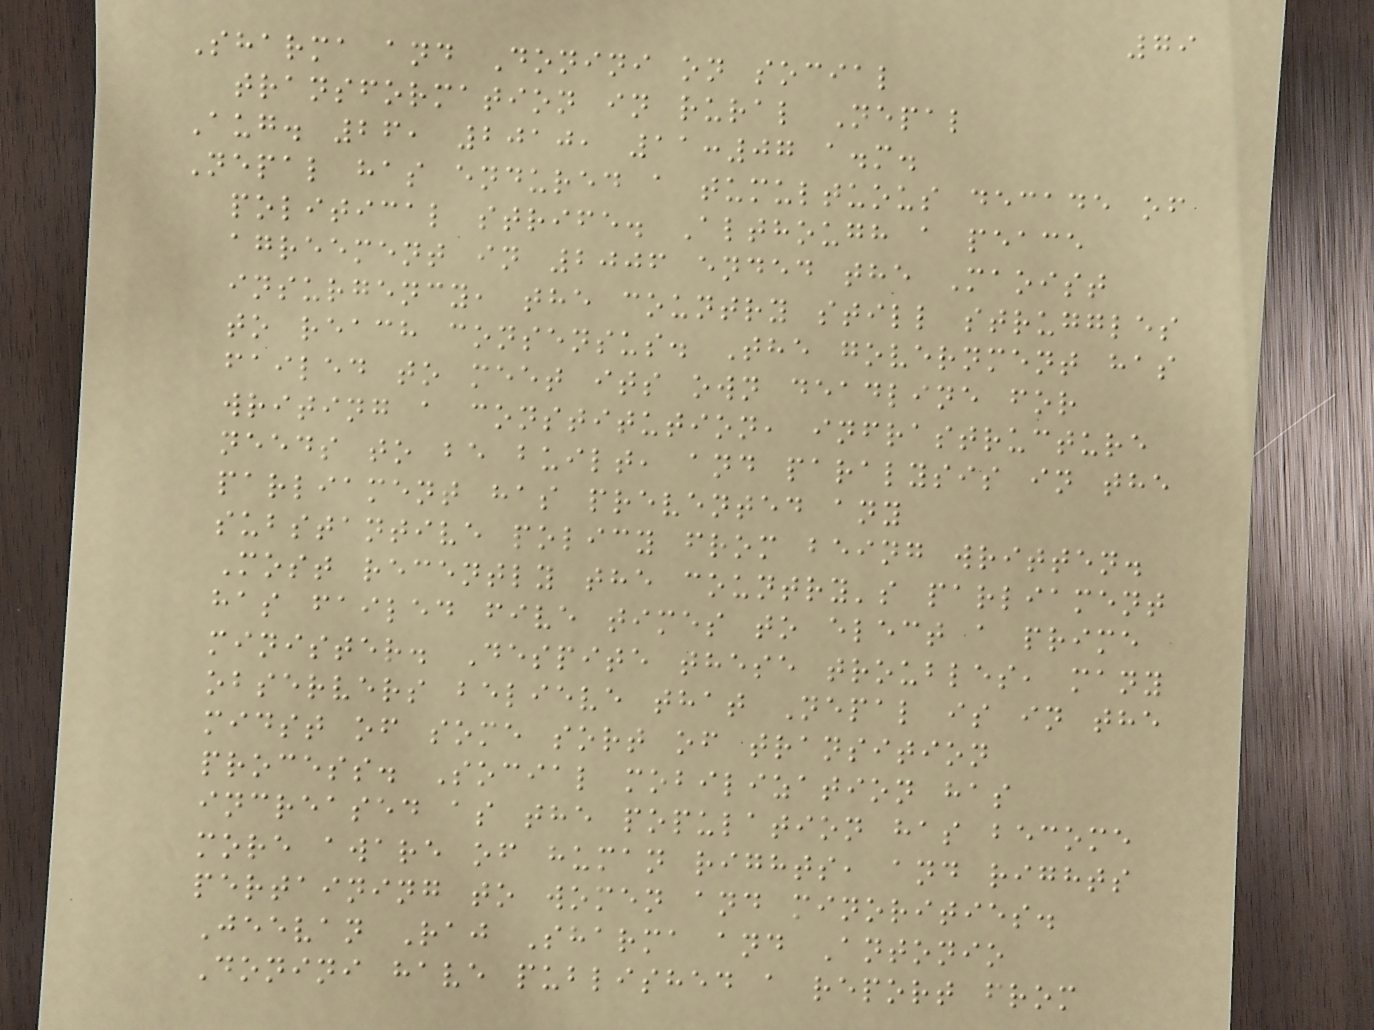79
Sharma and Donini on social
transformation in rural Nepal
Aug. 26, 2010, 11:07 a.m.
Nepal has endured a tumultuous decade of
political strife. Although a peace
agreement in 2006 ended the Maoist
insurgency, the country still struggles
to reach consensus. The government has
failed to meet its own deadline for
writing a constitution, infrastructure
needs to be built, and paralysis in the
parliament has prevented any
substantive policy from being written.
Most recently the country's parliament
has failed five times to elect a prime
minister. Despite these troubles, many
observers believe that Nepal is in the
midst of some sort of transition
process. Social mobilization has
increased as the population has become
more aware of human rights, and rights
pertaining to women and minorities.
Jeevan Raj Sharma and Antonio
Donini have published a report from
